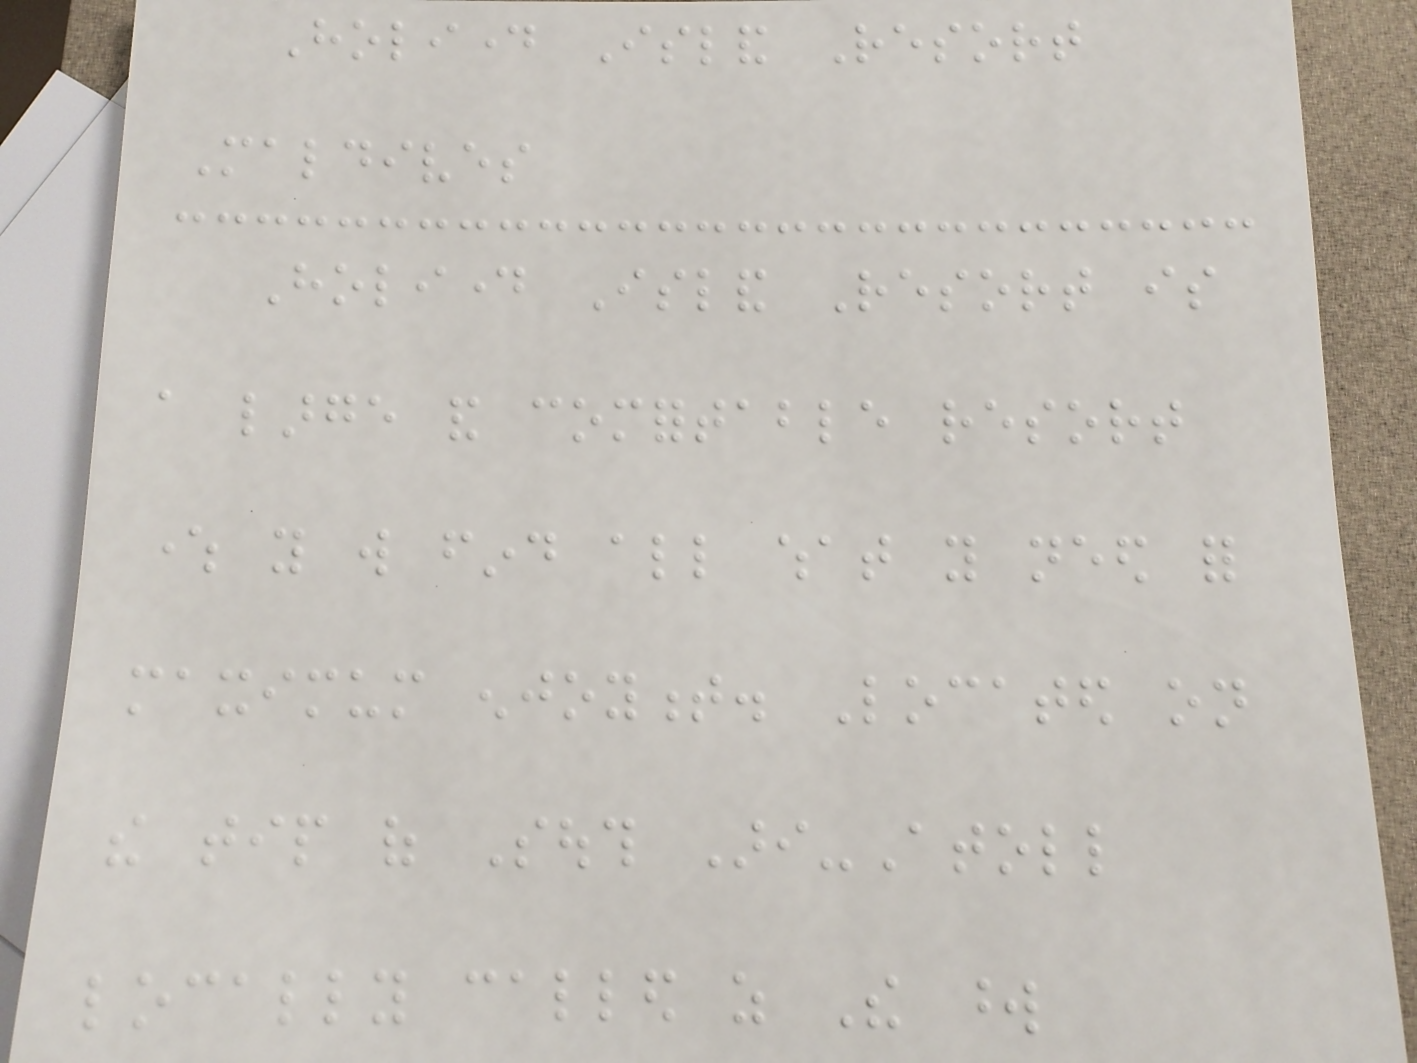Holiday Island Resort
Maldives
Holiday Island Resort is
a large and comfortable resort
where you will find all what you need for
maximum enjoyment. Located on
the tip of South Ari-Atoll
locally called as The word
